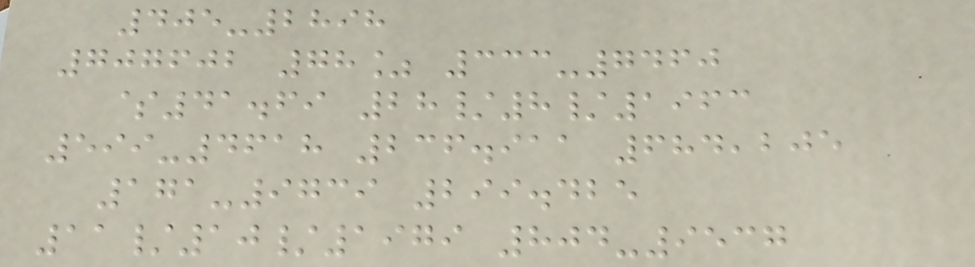405-2898
707602 78% 333-7460
$41.69 28/8/1963
599-4618 236.911 684,205
171-9739 299.425
11/10/1979 804-9537
